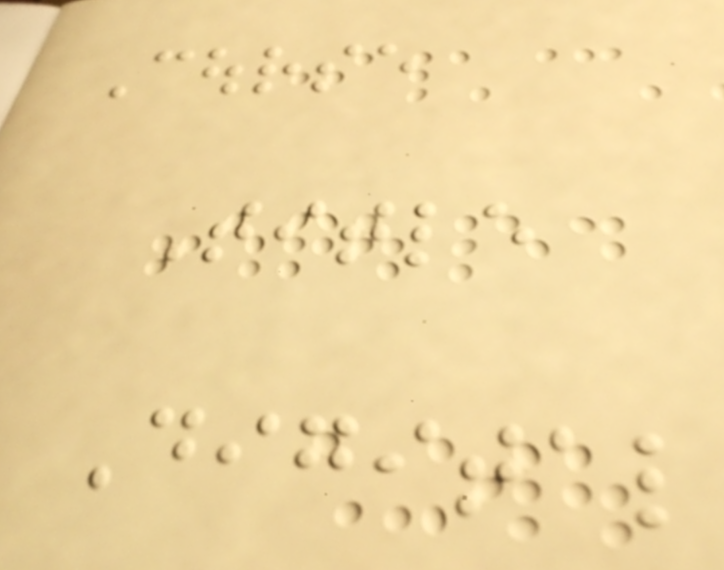Course
Title
Digital
